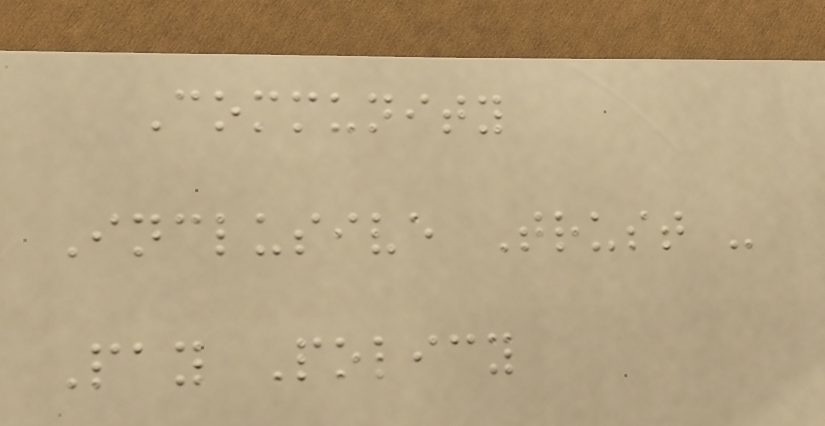Community
Inclusive Trust -
Pay Policy
